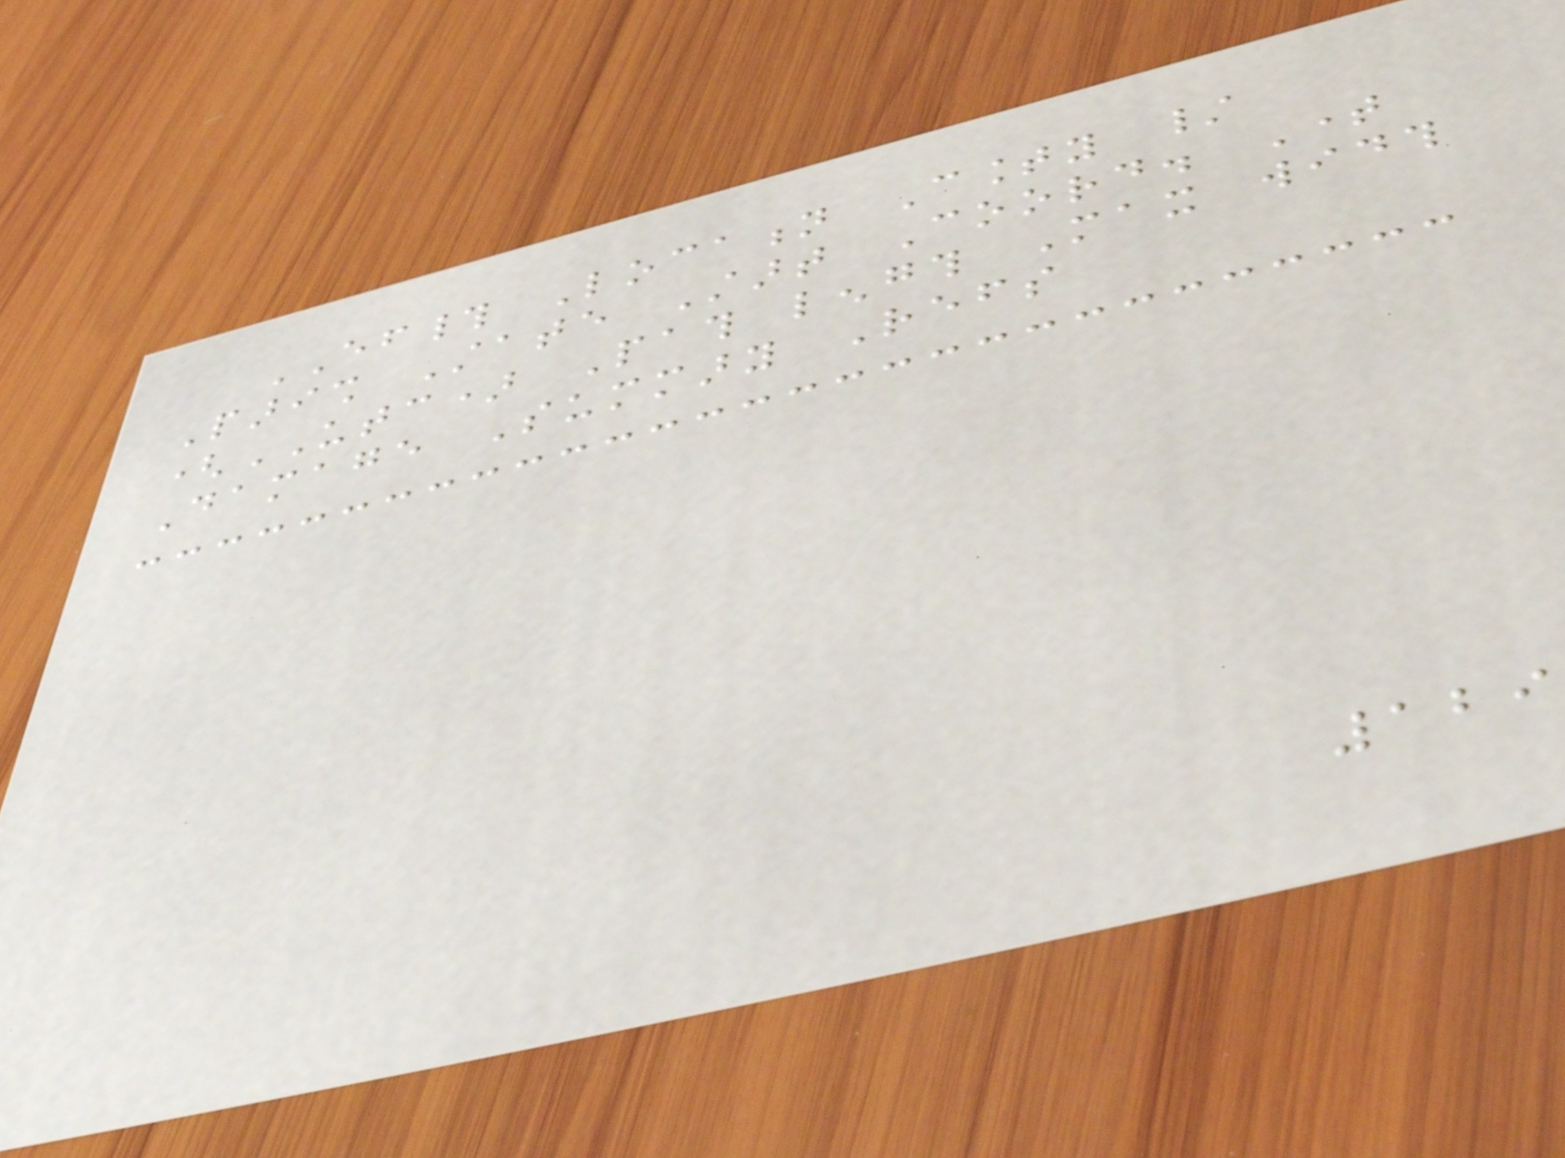EF# Location County /
Parish State Start Coord. Time
(UTC) Path length Max width
Damage Summary Refs
129
